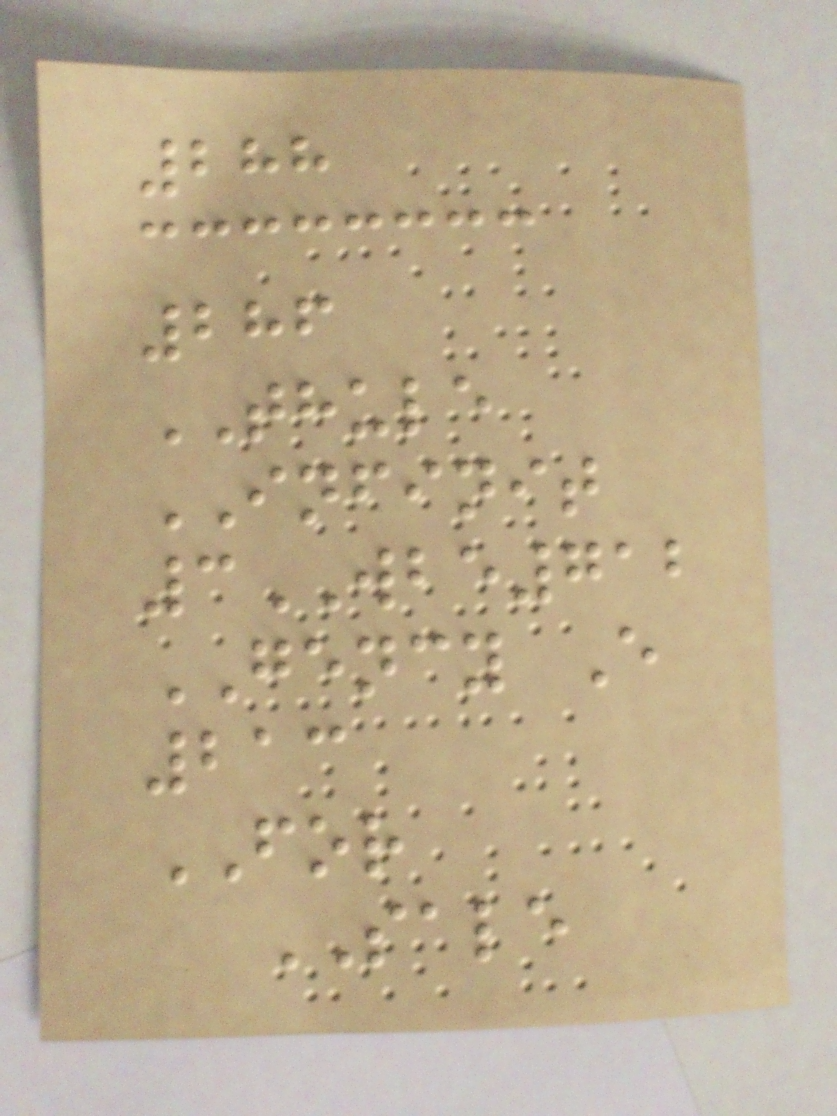288
286
THULE
INFINIT
3WBE712
GENCY E
213
FOR
SALE
